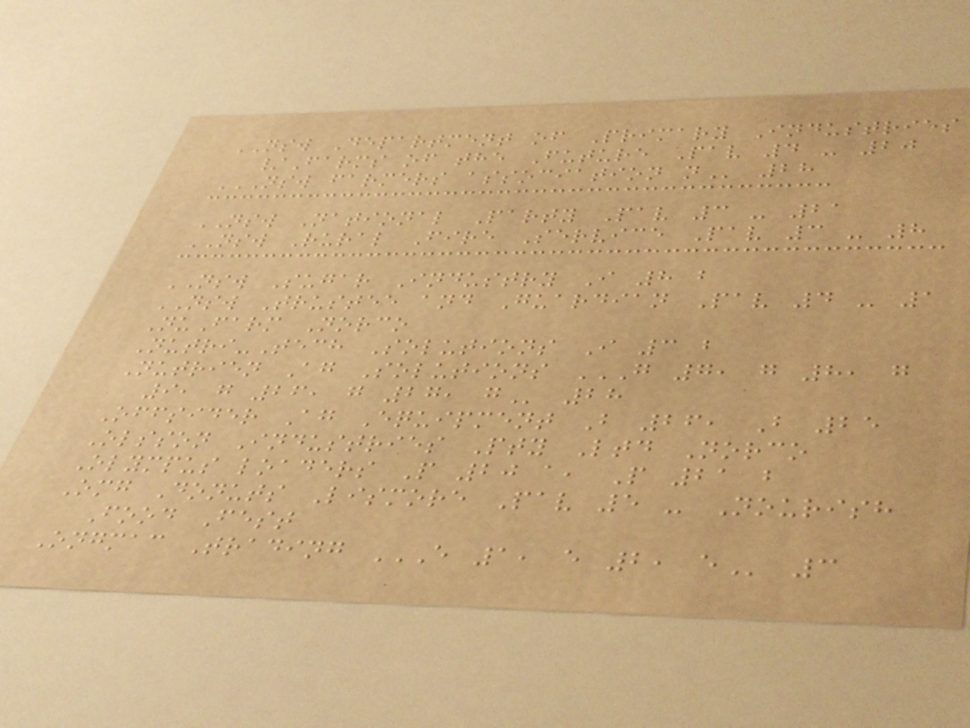NSW Department of Primary Industries
/Farms of the Future Pav 4 - 20
NSW FARMERS ASSOCIATION N 28
NSW National Party Pav 3 - 21
NSW Rural Fire Service Pav 3 - 8
NSW Sugar Industry I 8 b
NSW Trustee and Guardian Pav 4 - 1
NuFarm Norco
Nutri-Tech Solutions I 3 b
Nutrien Ag Solutions G 7, G 8, G
9, G 26, G 27, G 28
Offsider Ag Equipment B 26, B 25
Olsson Industries Pty Ltd Norco
Olympus loaders P 20 a, P 21 b
Omg Donuts Lismore Pav 5 - Nourish
Food Fest
Ongmac Trading E 1, E 2, E 3
